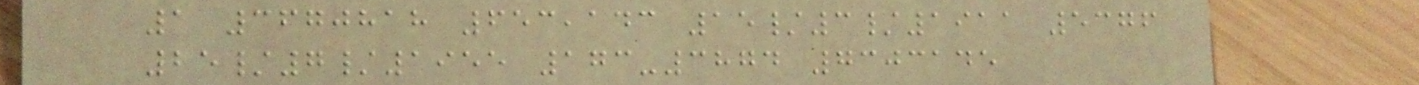1 3670818 653,143 15/3/1911 5376
25/7/1955 173-3874 7303145
